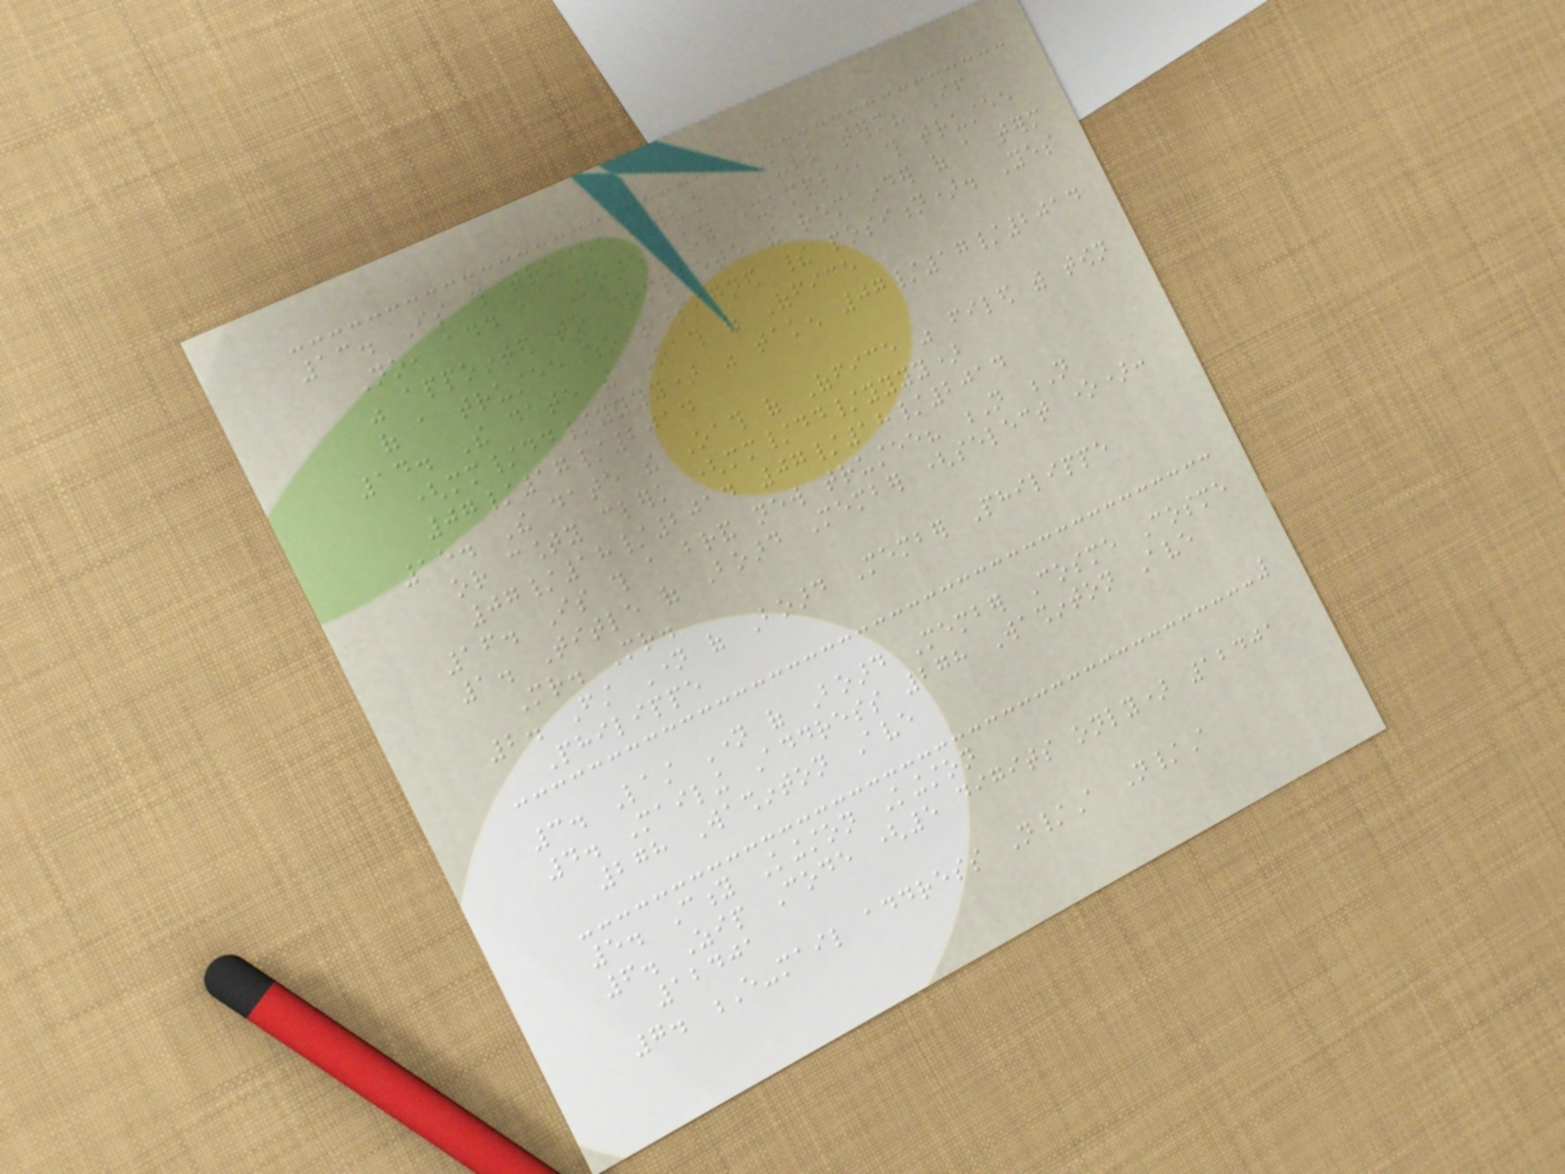13. Is this trustee serving a full term? If
No, add a Note (for example, this trustee
was appointed to complete the remainder of a term
of a trustee who resigned their position). Yes
14. The date the Oath of Office
(mm/dd/yyyy) was taken 07/17/2014
07/17/2014
15. The date the Oath of Office was filed with town
or county clerk (mm/dd/yyyy)
07/18/2014 07/18/2014
16. Is this a brand new trustee? N N
1. Title of Board Member (select one):
Mr. Mr.
2. First Name of Board Member Philippe
Philippe
3. Last Name of Board Member Cosme Cosme
4. Mailing Address 278 Washinton Ave
278 Washinton Ave
5. City Kingston Kingston
6. Zip Code (5 digits only) 12401
12401
7. E-mail address N/A N/A
